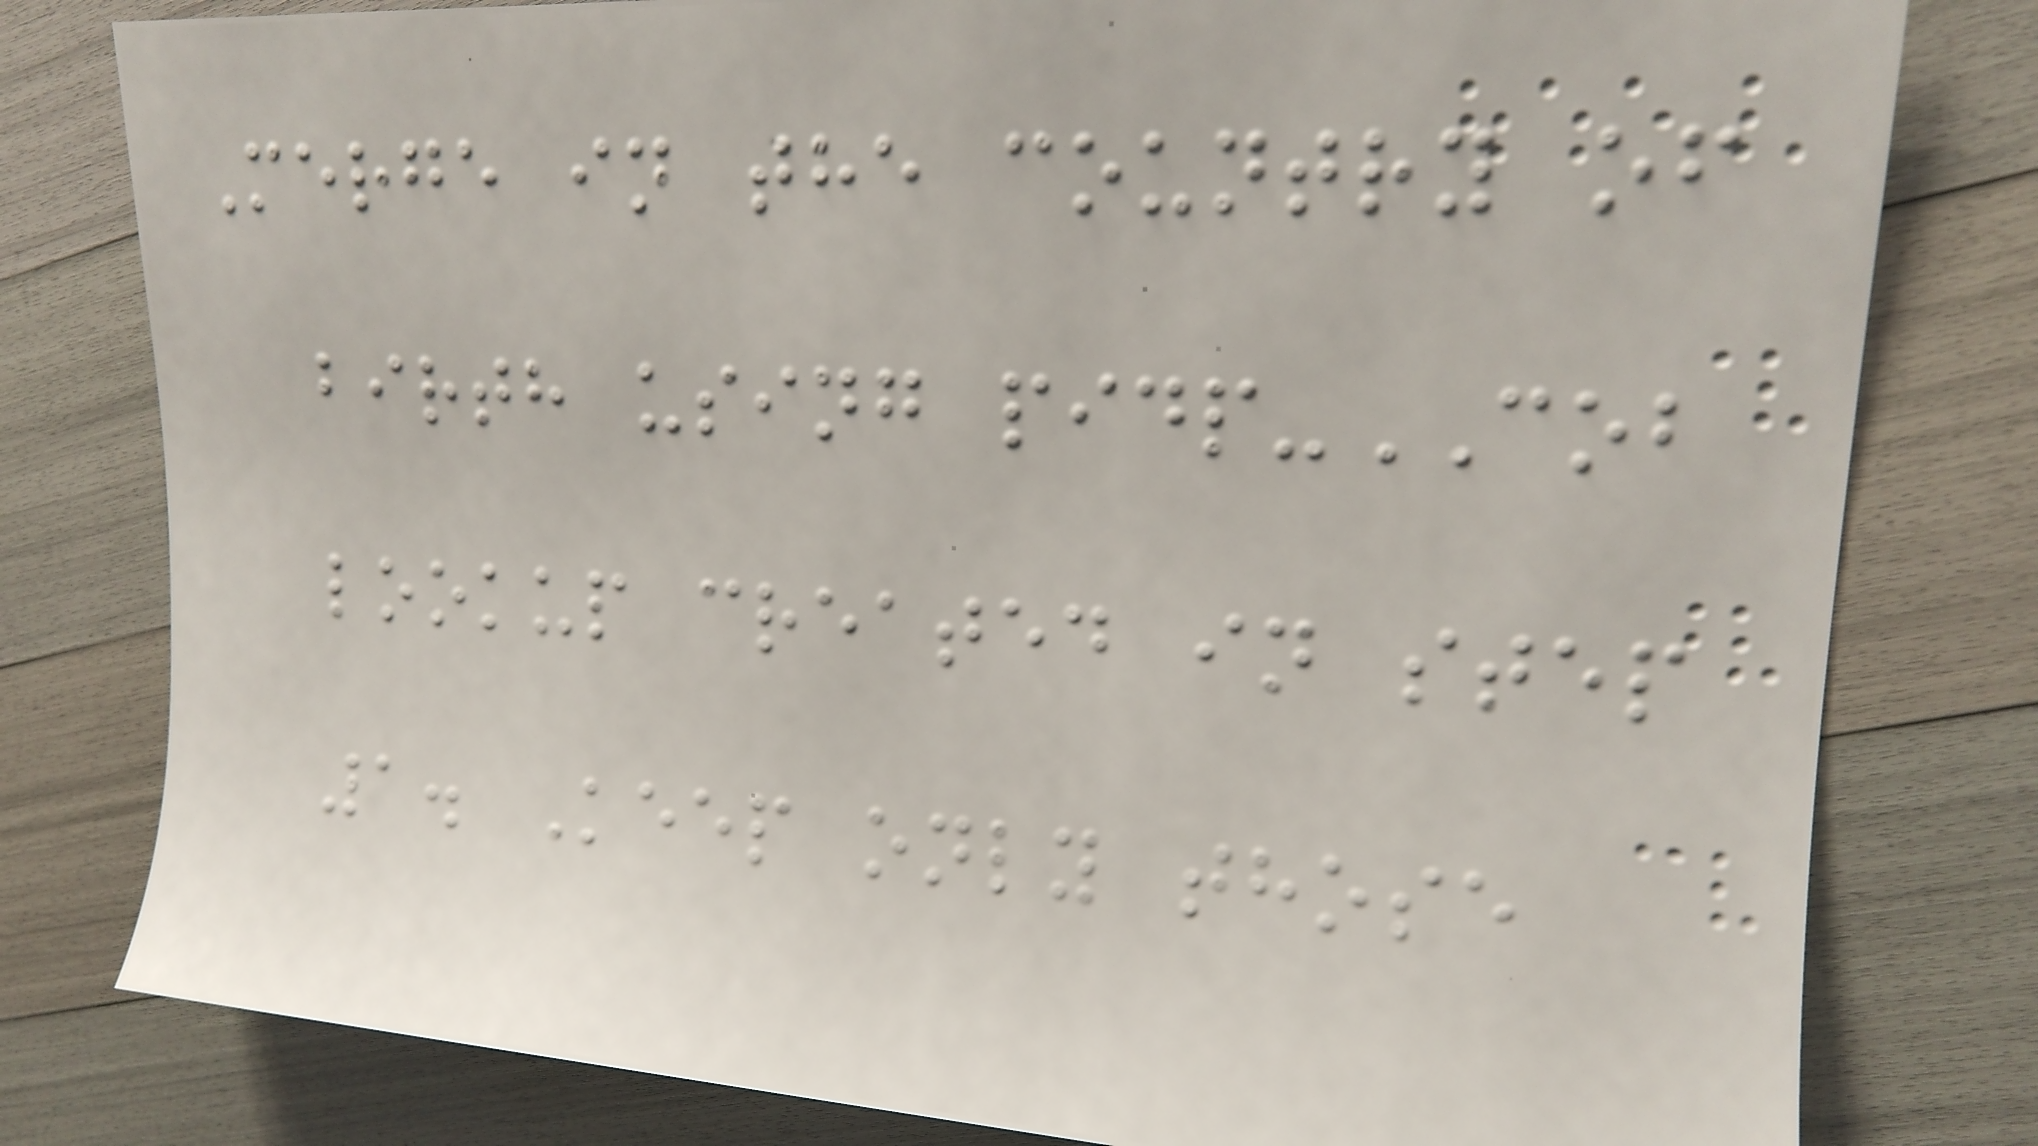Merge in the country of
birth using pidp-COB
lookup created in step
1. Keep only those
